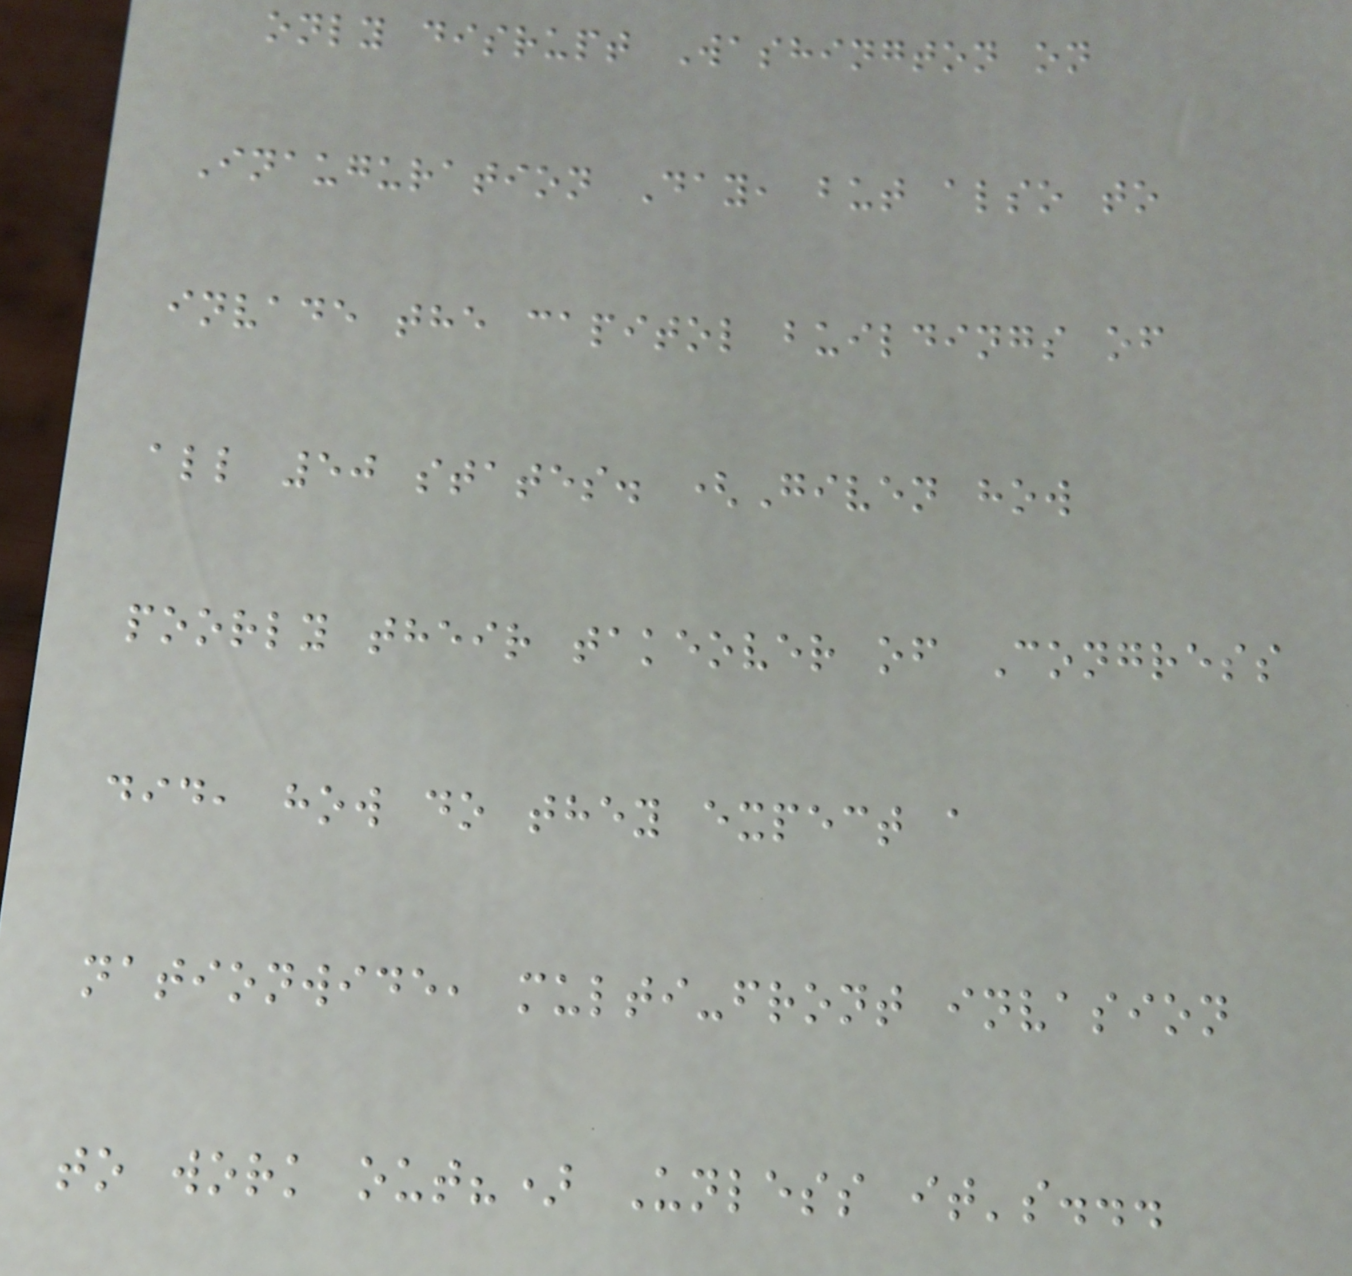only disrupt Washington on
Inauguration Day, but also to
invade the capitol buildings of
all 50 states. (Given how
poorly their takeover of Congress
did, how do they expect a
nationwide, multi-front invasion
to work out?) Unless it's...
